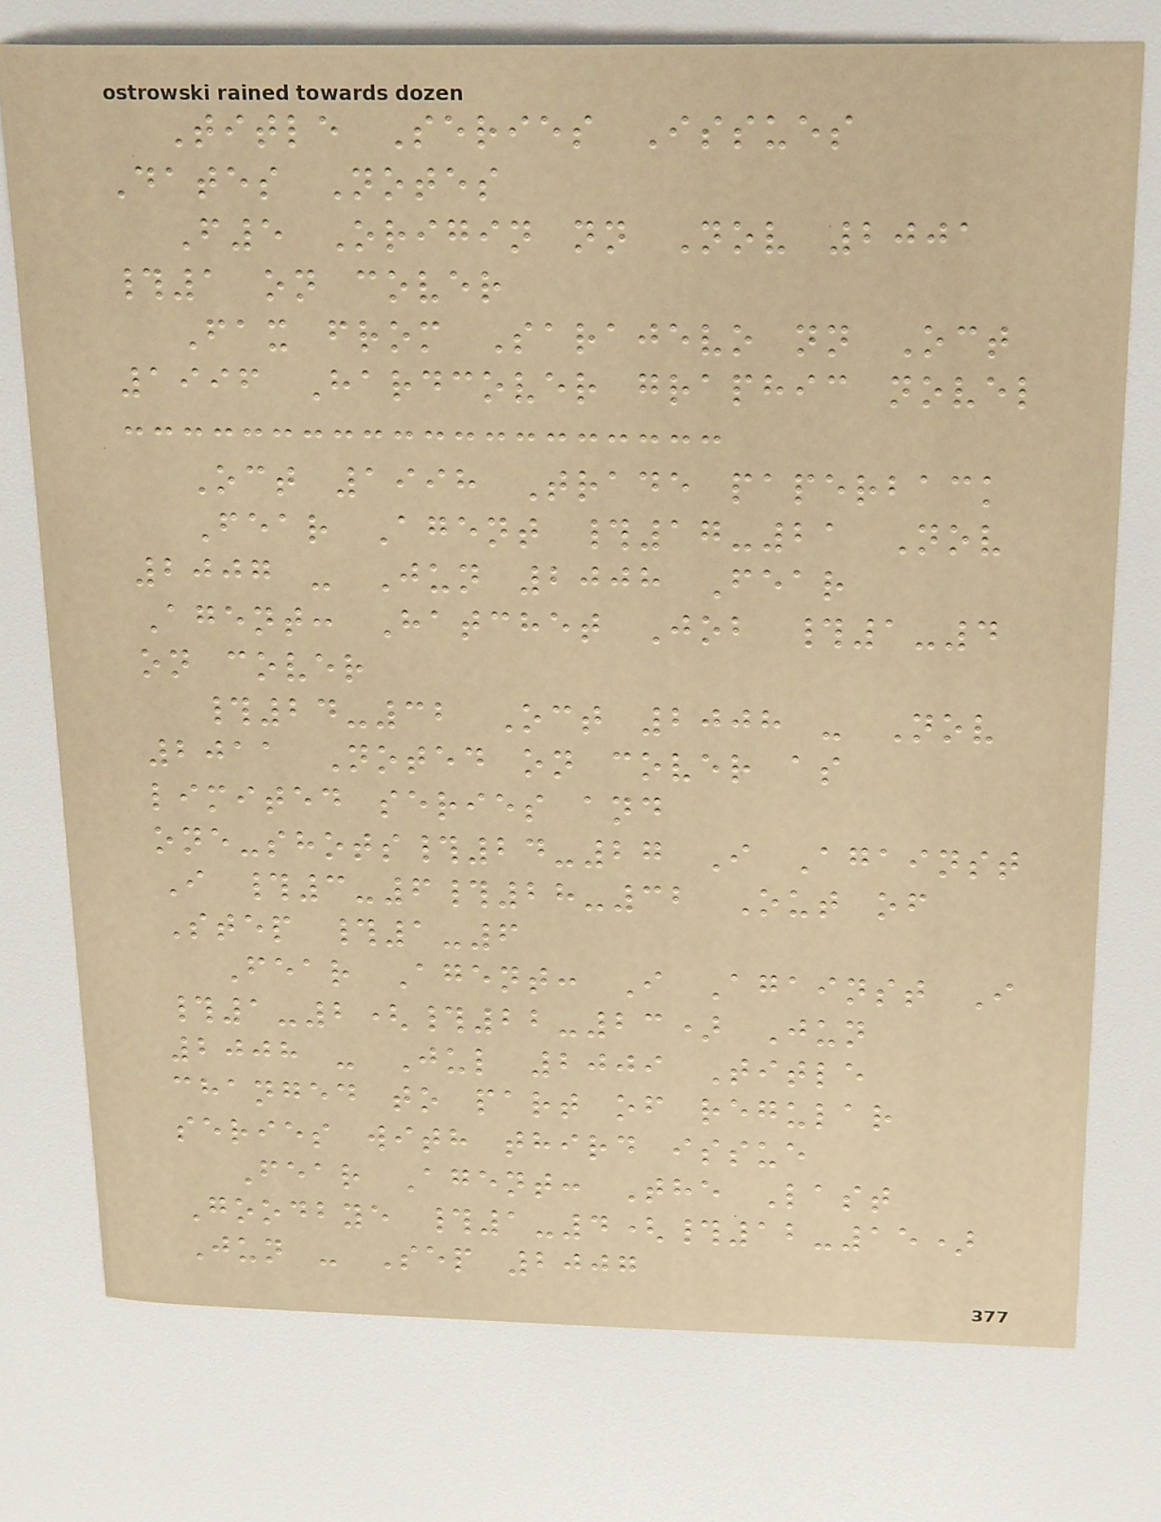Title Series Issues
Dates Notes
F5 Origin nn Nov 2001
#1 on cover
Fax from Sarajevo nn Oct
1996 Hardcover graphic novel
Oct 1998 Trade paperback
Fear Agent #17-21 Nov
2007 - Jun 2008 Fear
Agent: Hatchet Job #1-4
on cover
#24-32 Oct 2008 - Nov
2011 Noted on cover as
limited series and
one-shots#24-27 I Against
I #3-6#28-32 Out of
Step #1-6
Fear Agent: I Against I
#1-2(#22-23) Jun
2008 - Jul 2009 Title
changed to part of regular
series with third issue
Fear Agent: The Last
Goodbye #1-4(#12-15)
Jun - Sep 2007
